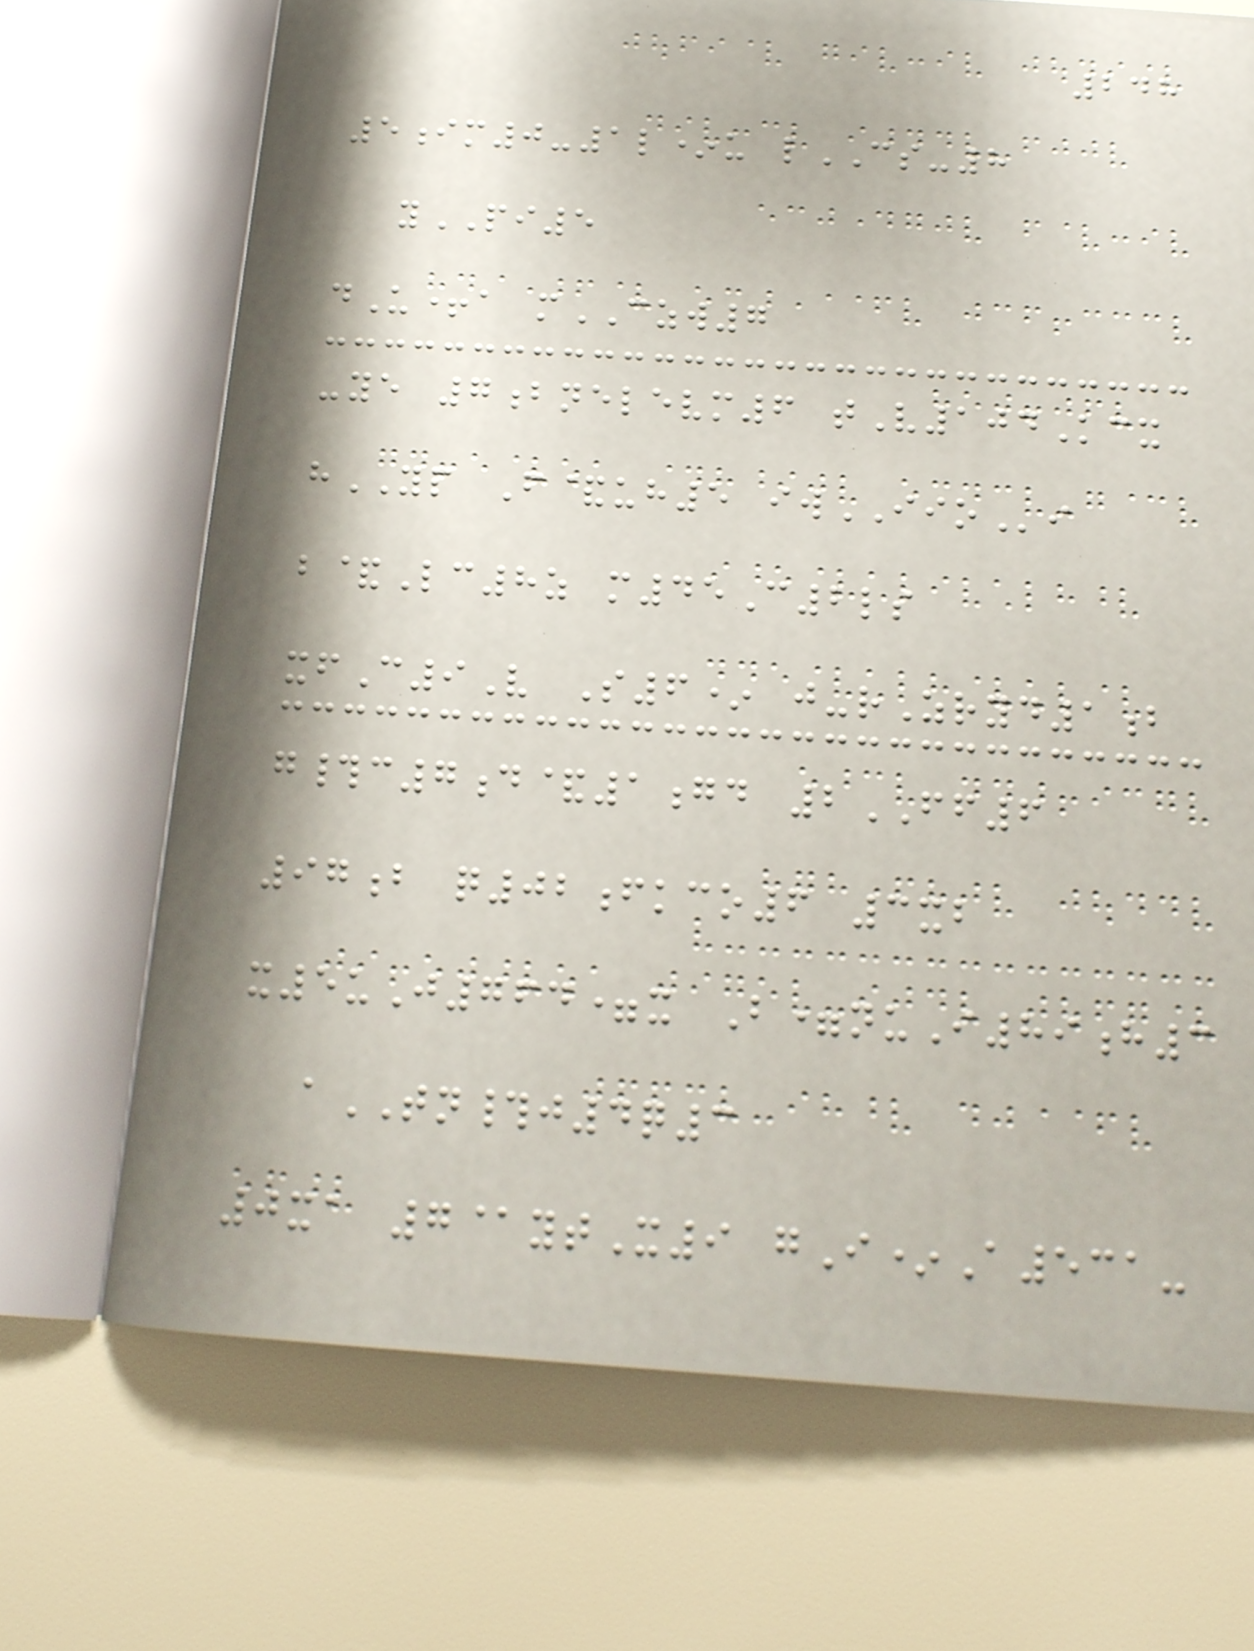248
5im0-1l*u lCS-8
yPI5
dU+a mCZW7
-ye 7bnelevm6 tV104Kcx
hYP F&uh5 iwIIOi
b&Lc8z m45C2ls
xfC9V S6* j-rZryd1b
g#c7d&1gd 2FF6
97b q02fkco6 3xb
x5uJ764=x B=nuI89h3
aTN#j4q3
0xa 7@ytX9 gI*A531-
